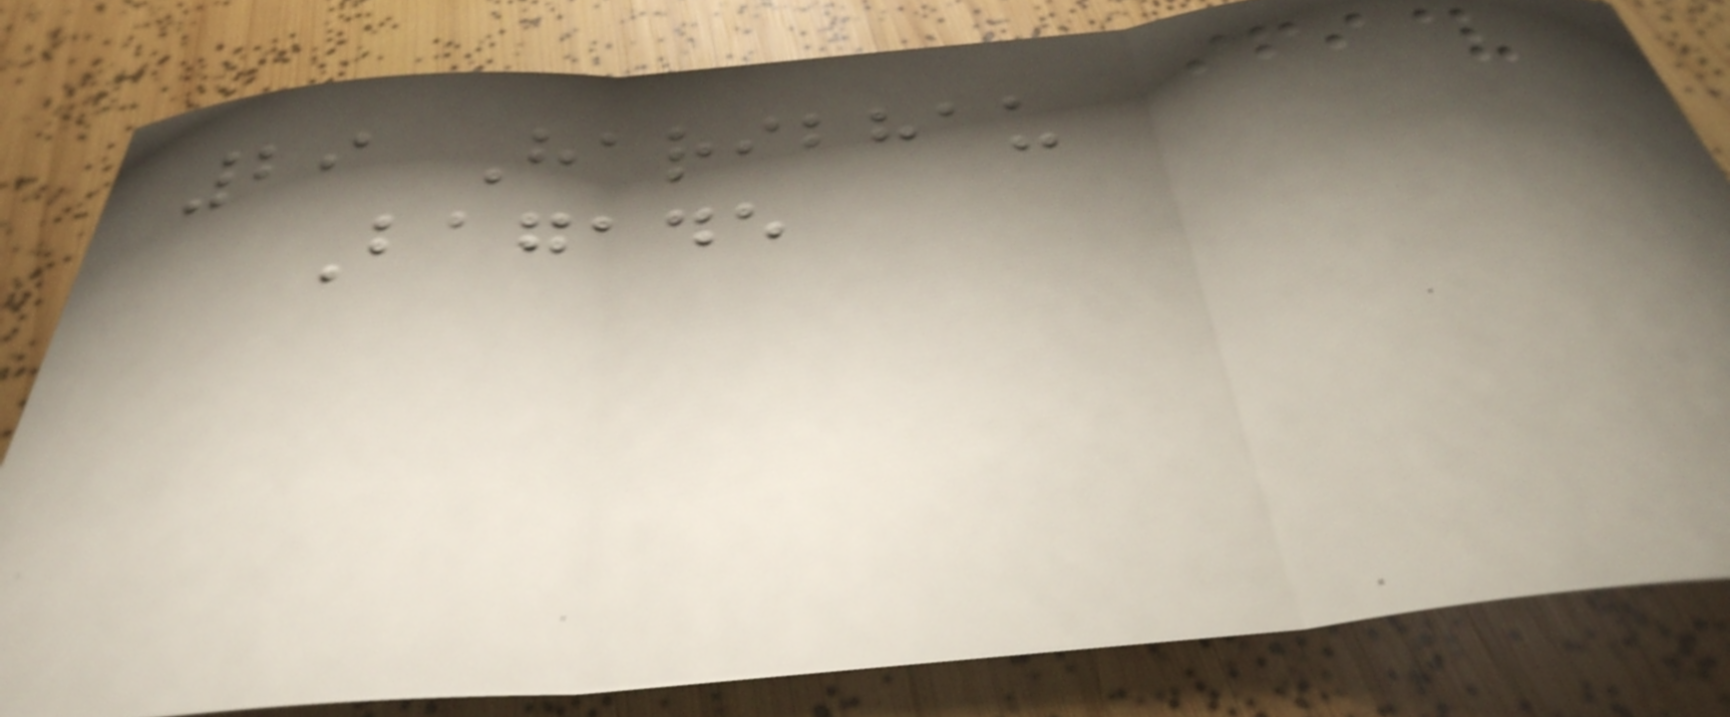29 Haribhau
Bagade
